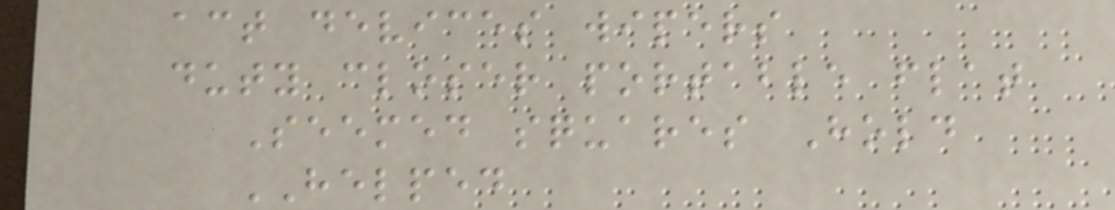act devices wipers
duty closer portable flat
Seemed squares Hold
HELPED
